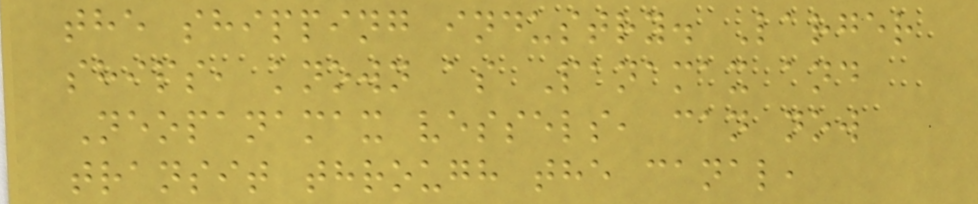the shipping industry. Larger
ships, known as Panamax and
Neopanamax vessels, can now
transit through the canal,
